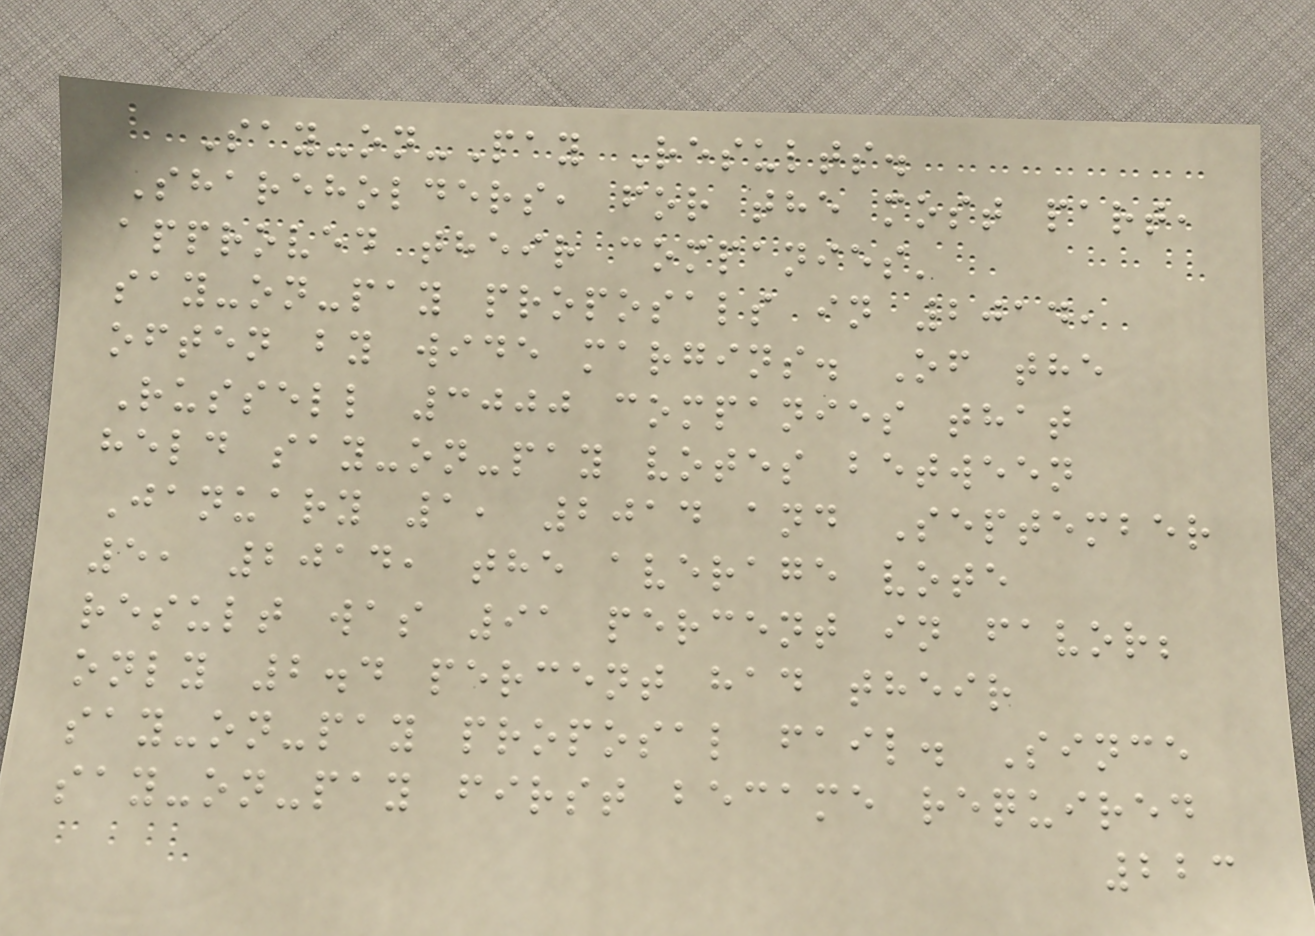Say-on-Pay Results.
Shareholders, for the most part,
approved their companies'
say-on-pay proposals in 2014,
often by wide margins. Of the
Russell 3000 companies that
held say-on-pay votes between
January 1, 2014 and September
5, 2014, the average vote
result was 91 percent in favor;
only 2.4 percent had their
say-on-pay proposal fail. Since
say-on-pay first became required
223
